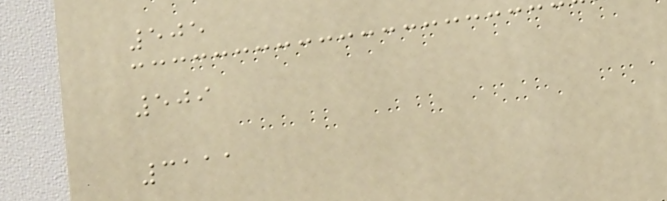505
509
3111
